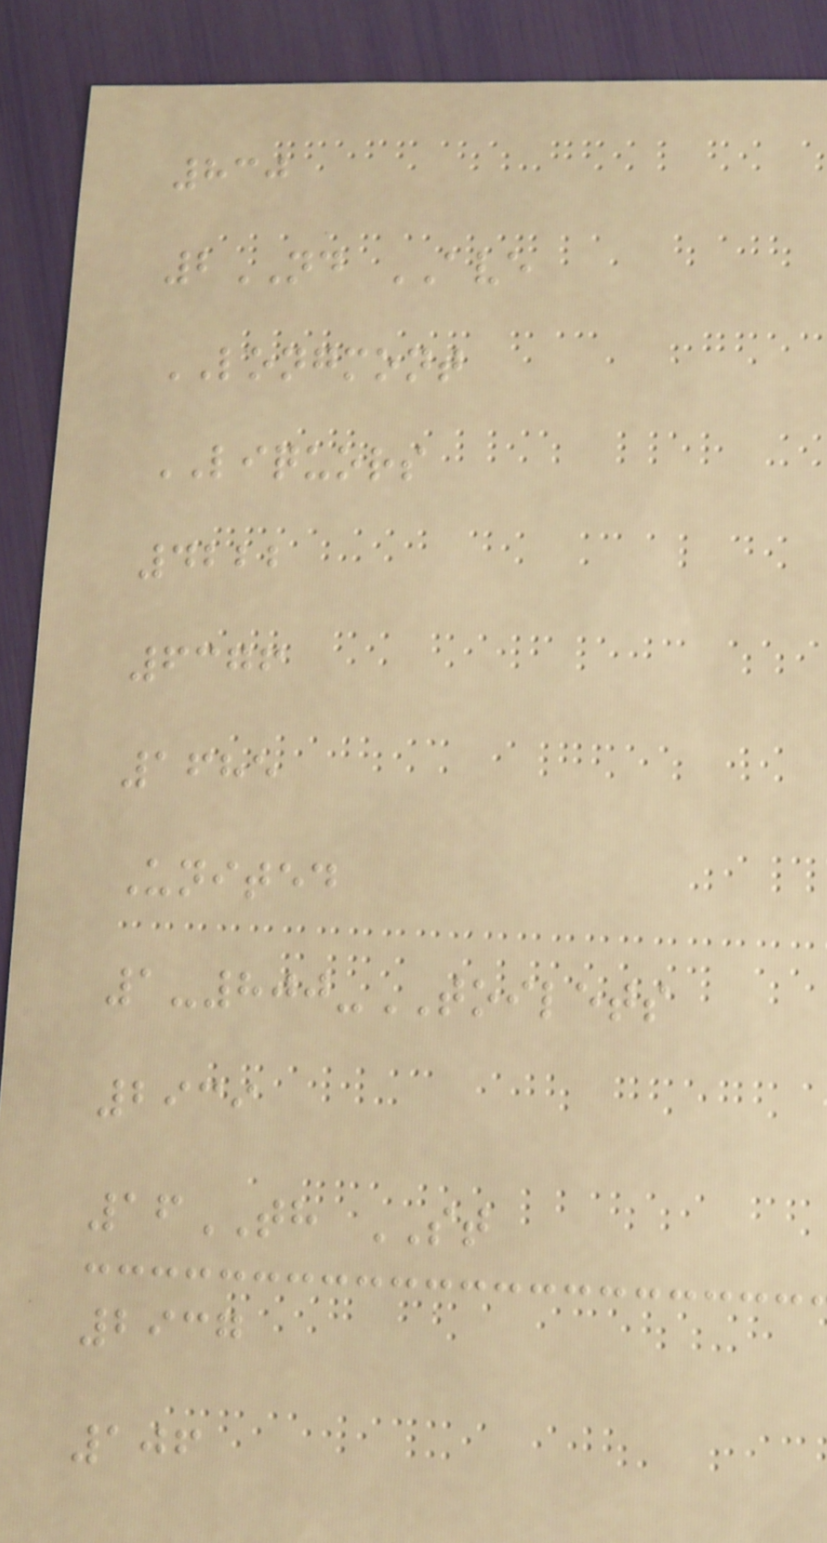830
2ND AVE
LONGMONT
LIQUORS
4222
6376
1685
United
1-800-TOILETS
2939
16TH ST
2937
106
